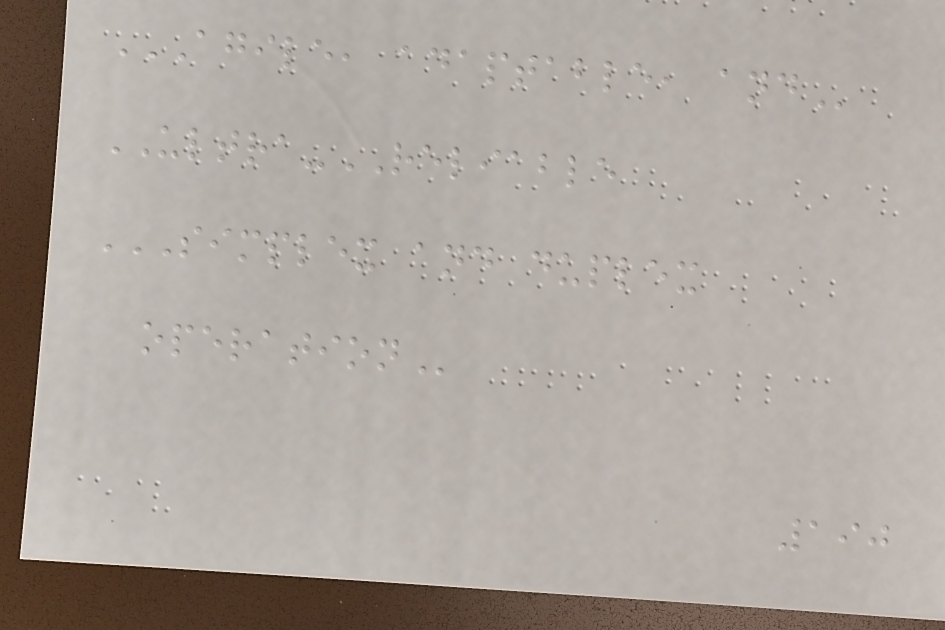AGILE, ADAPTABLE, AND
ULTRA-RELIABLE
SIMPLEX AND DUPLEX
OPERATION
190
